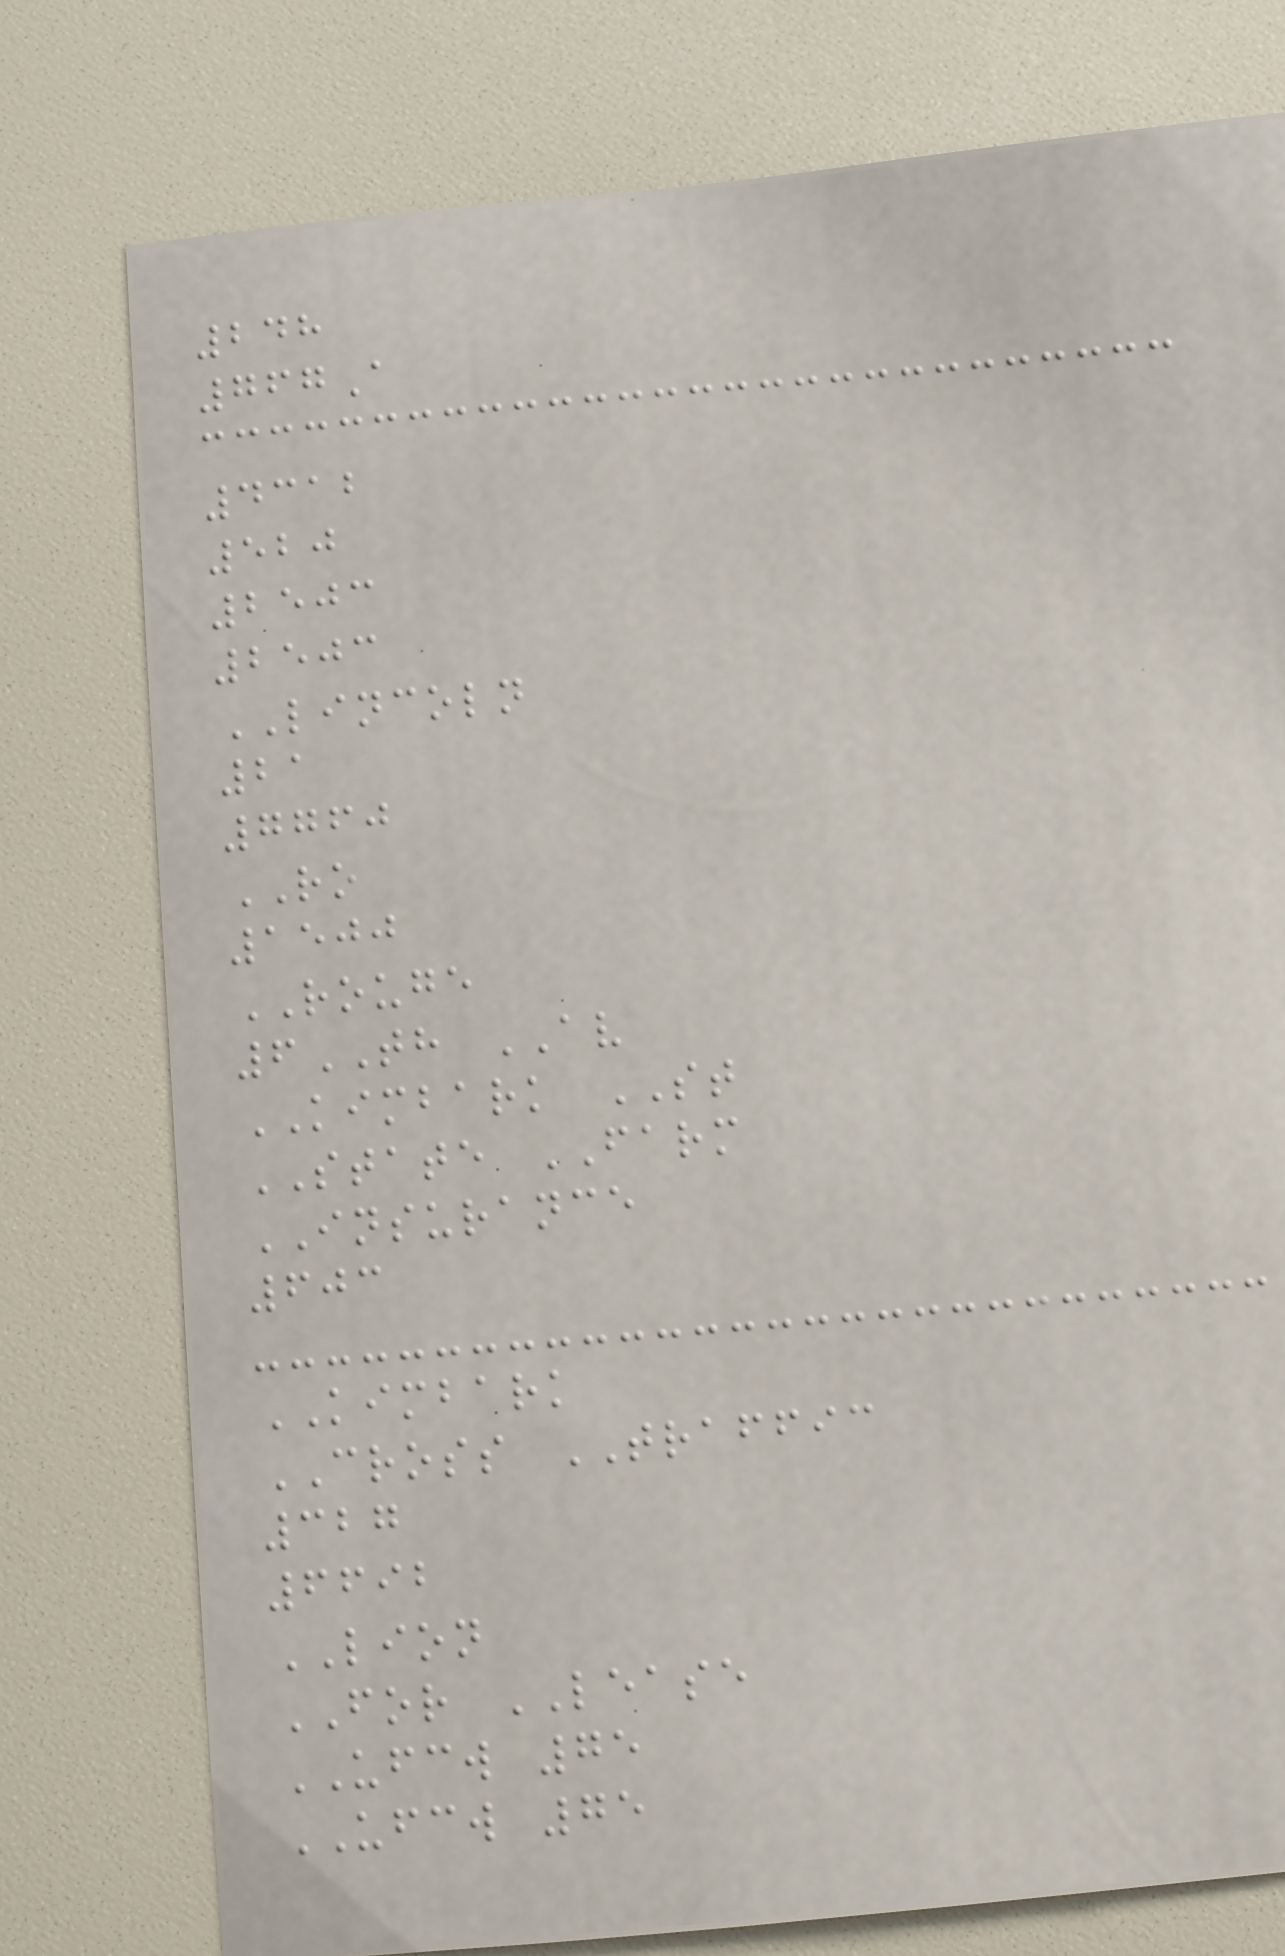248
767A
4312
520
2503
2503
LINCOLN
21
7760
RO
1500
ROUGE
6TH AV
KIMBARK ST
STATE FARM
INSURANCE
603
KIMBARK
CROSS TRAFFIC
327
6692
LION
FOR LEASE
UFCW 75
UFCW 75
